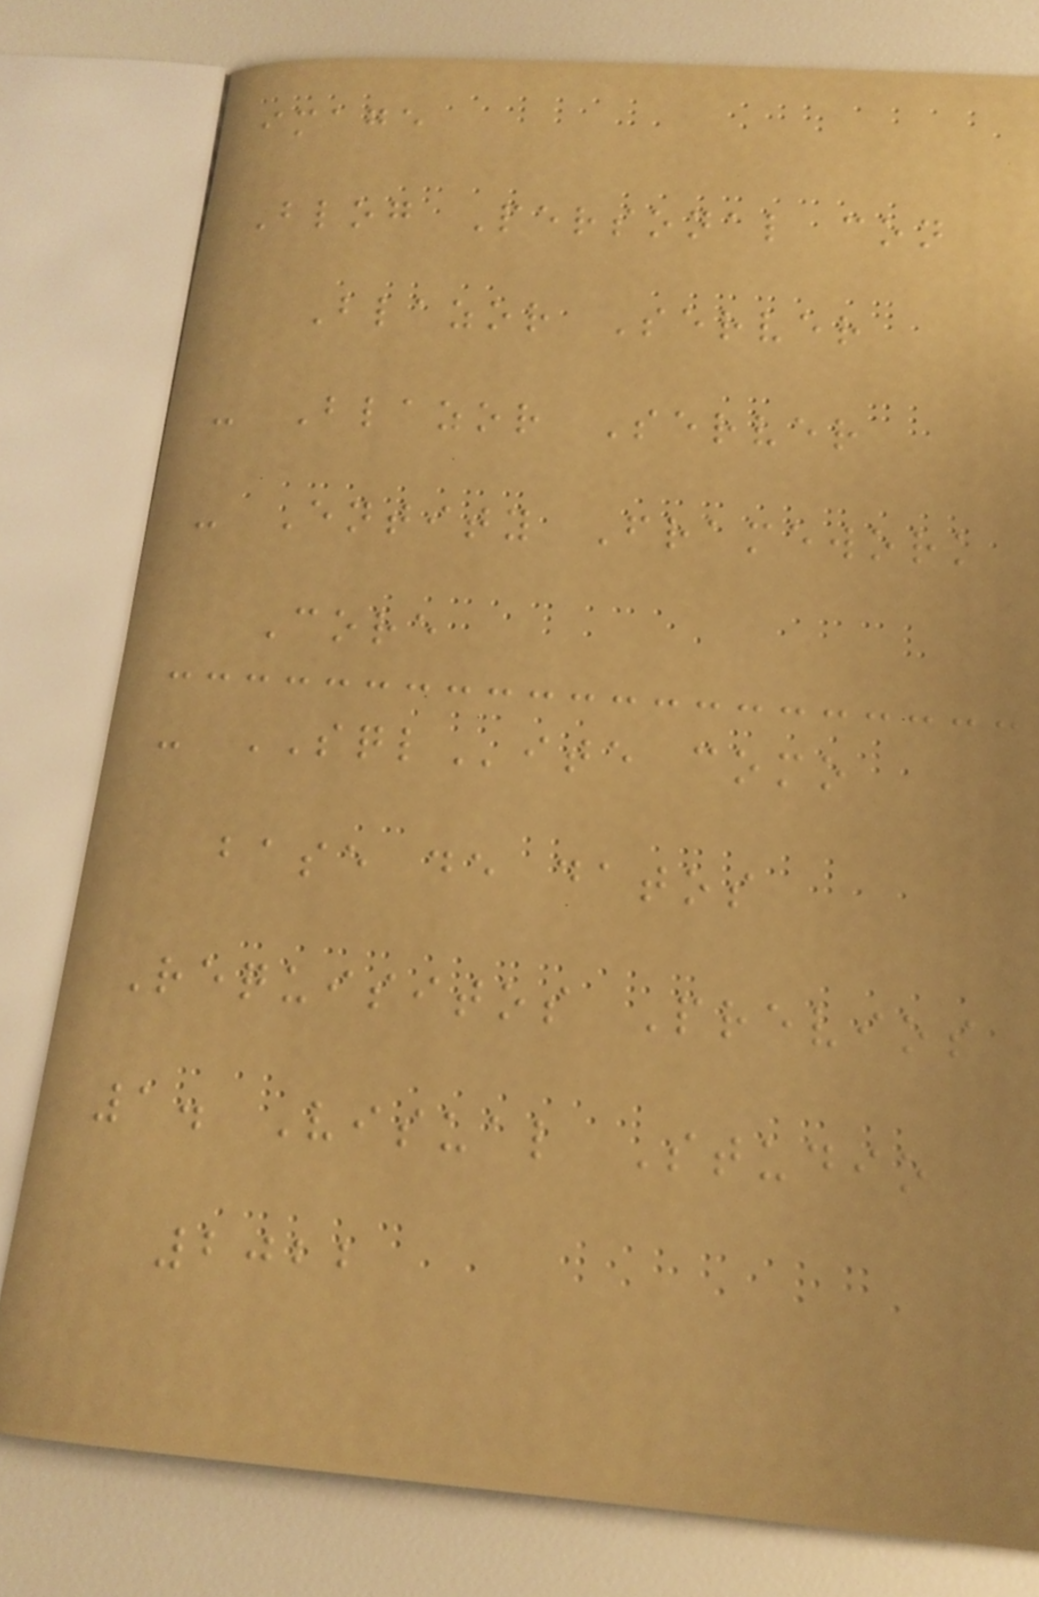image
Blog Personal con
Blazor Server
- Blazor Server
- Entity Framework
Core
- SQLite como
base de datos
Requisitos Previos
1. Visual Studio
2022
